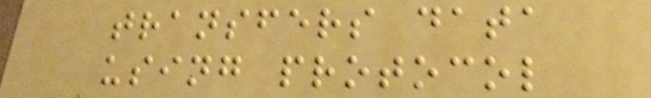transfers data
using protocol
